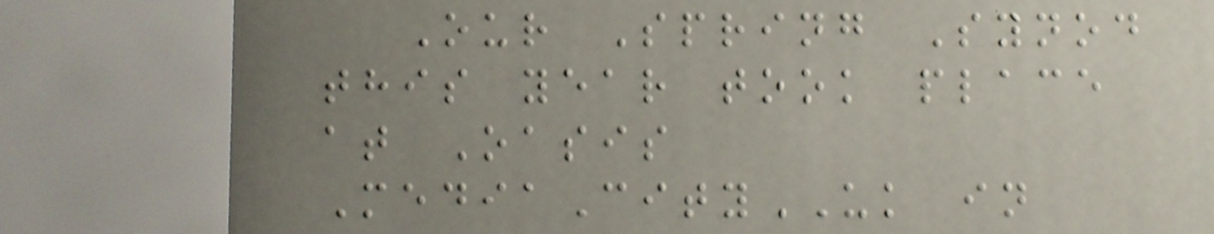Our Spring Synod
this year took place
at Oasis
MediaCityUK in
